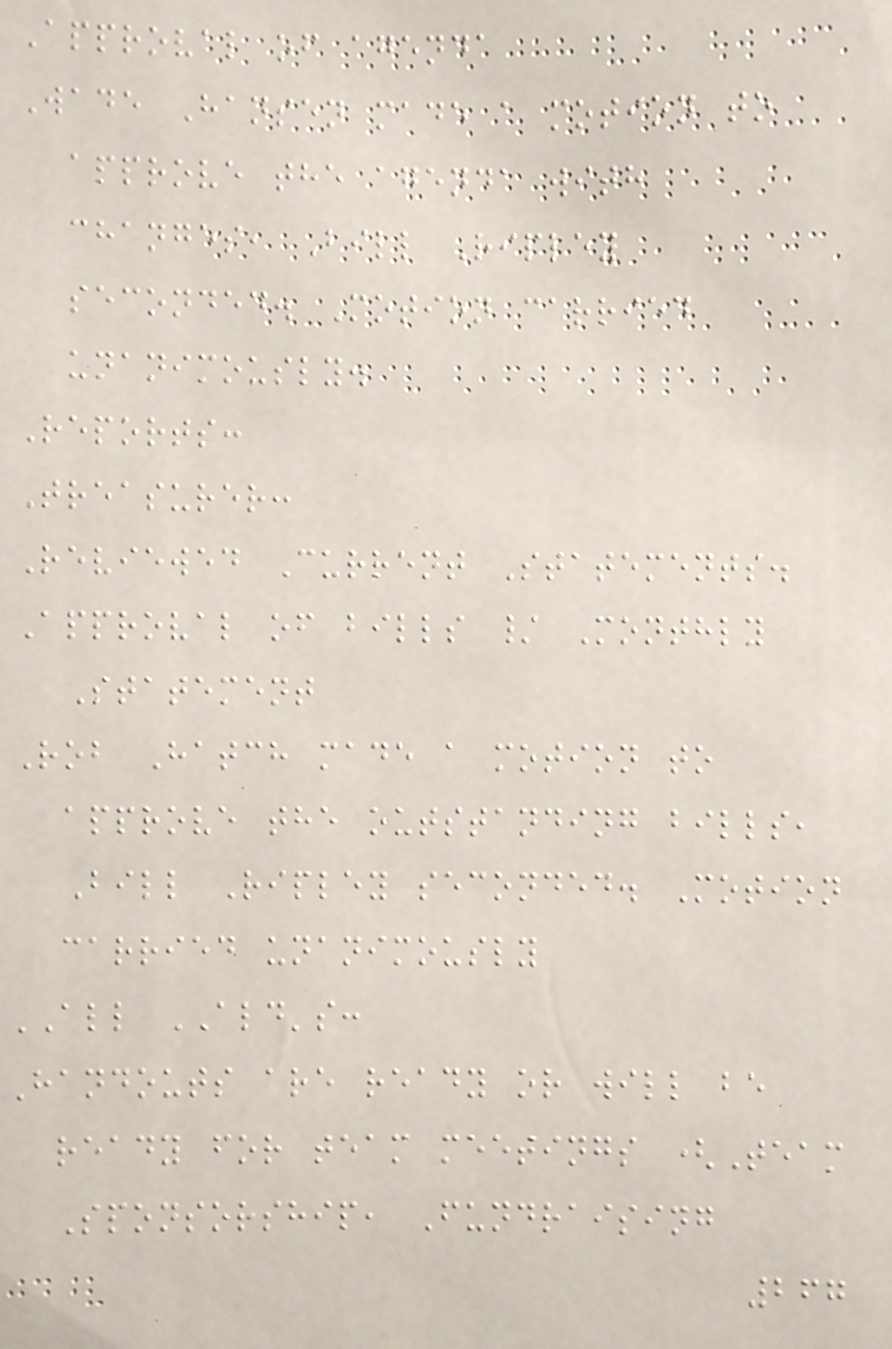Approval of agenda
Wade Hansen made a motion to
approve the agenda with
changes, Bill Ripley
seconded. Motion carried
unanimously.
Reports:
Treasurer:
Reviewed Current Statements.
Approval of bills / Monthly
Statement
Rob Hatch made a motion to
approve the outstanding bills,
Bill Ripley seconded. Motion
carried unanimously
ALL ALD's:
Handouts are ready or will be
ready for team meetings (Team
Sponsorship, Fundraising
267
